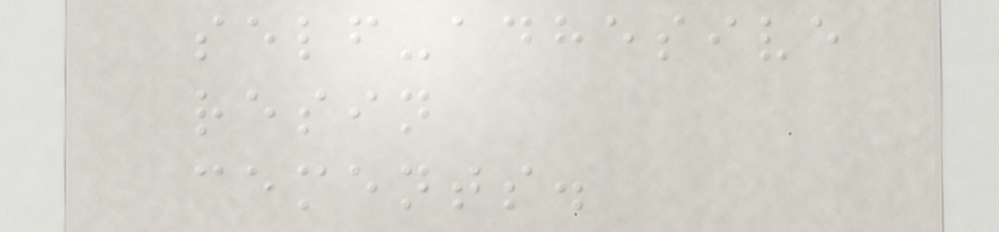self-adhesive
resin
cements.
